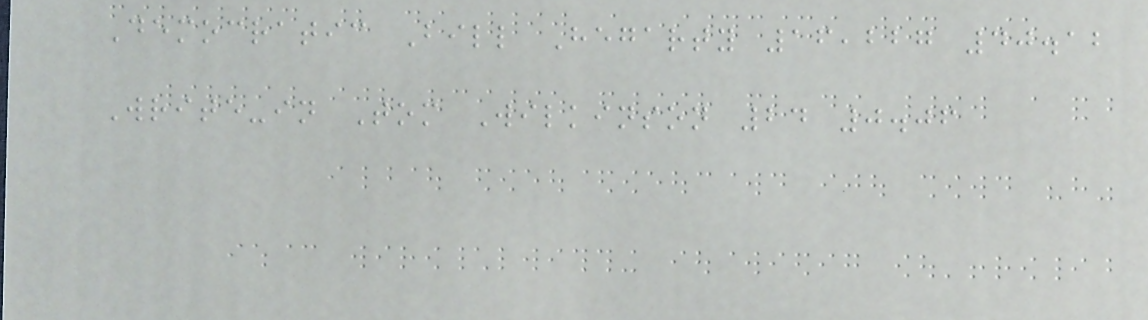Democratic Bill Hegarty 16,227 40.12
Write-in Tom Wilkinson 24 0.06
